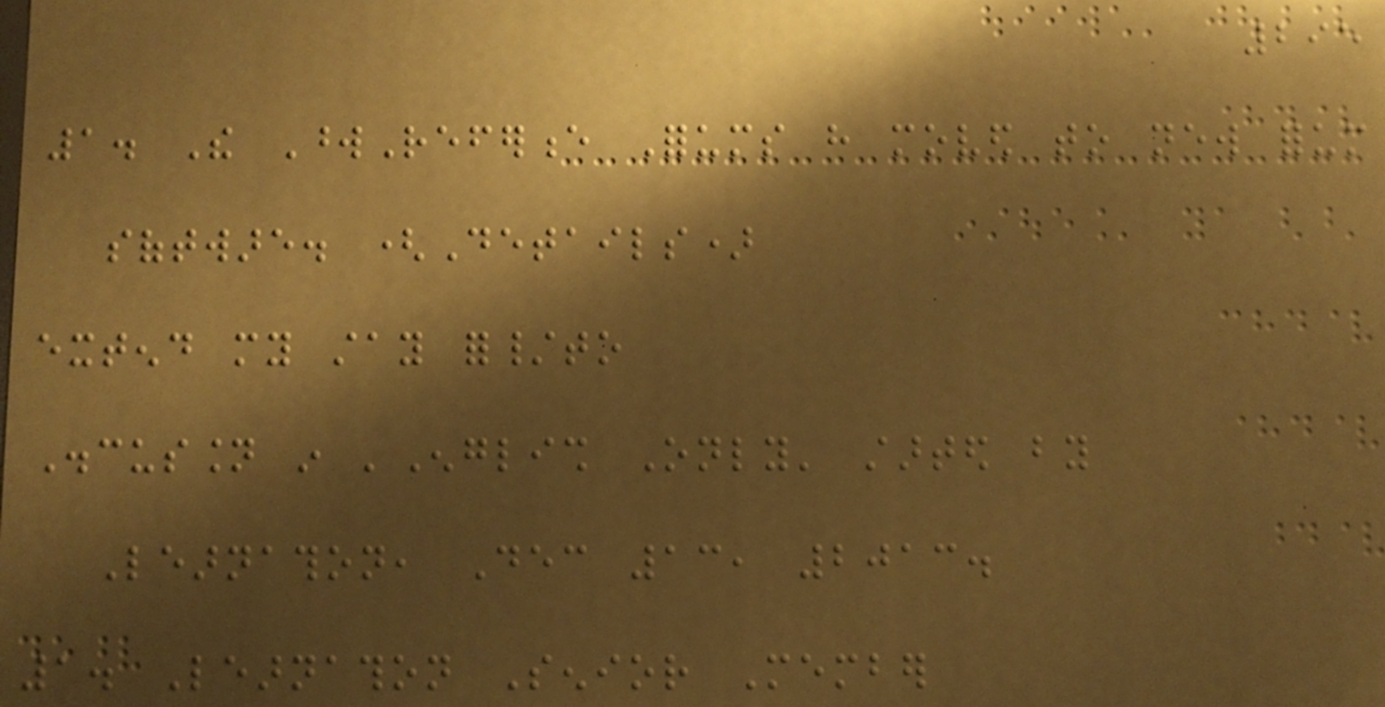295
1. The WordReference Forums have moved to new forum
software. (Details)
extend my stay for/to
Discussion in 'English Only' started by
Learnathon, Dec 13, 2013.
1. Learnathon Senior Member
